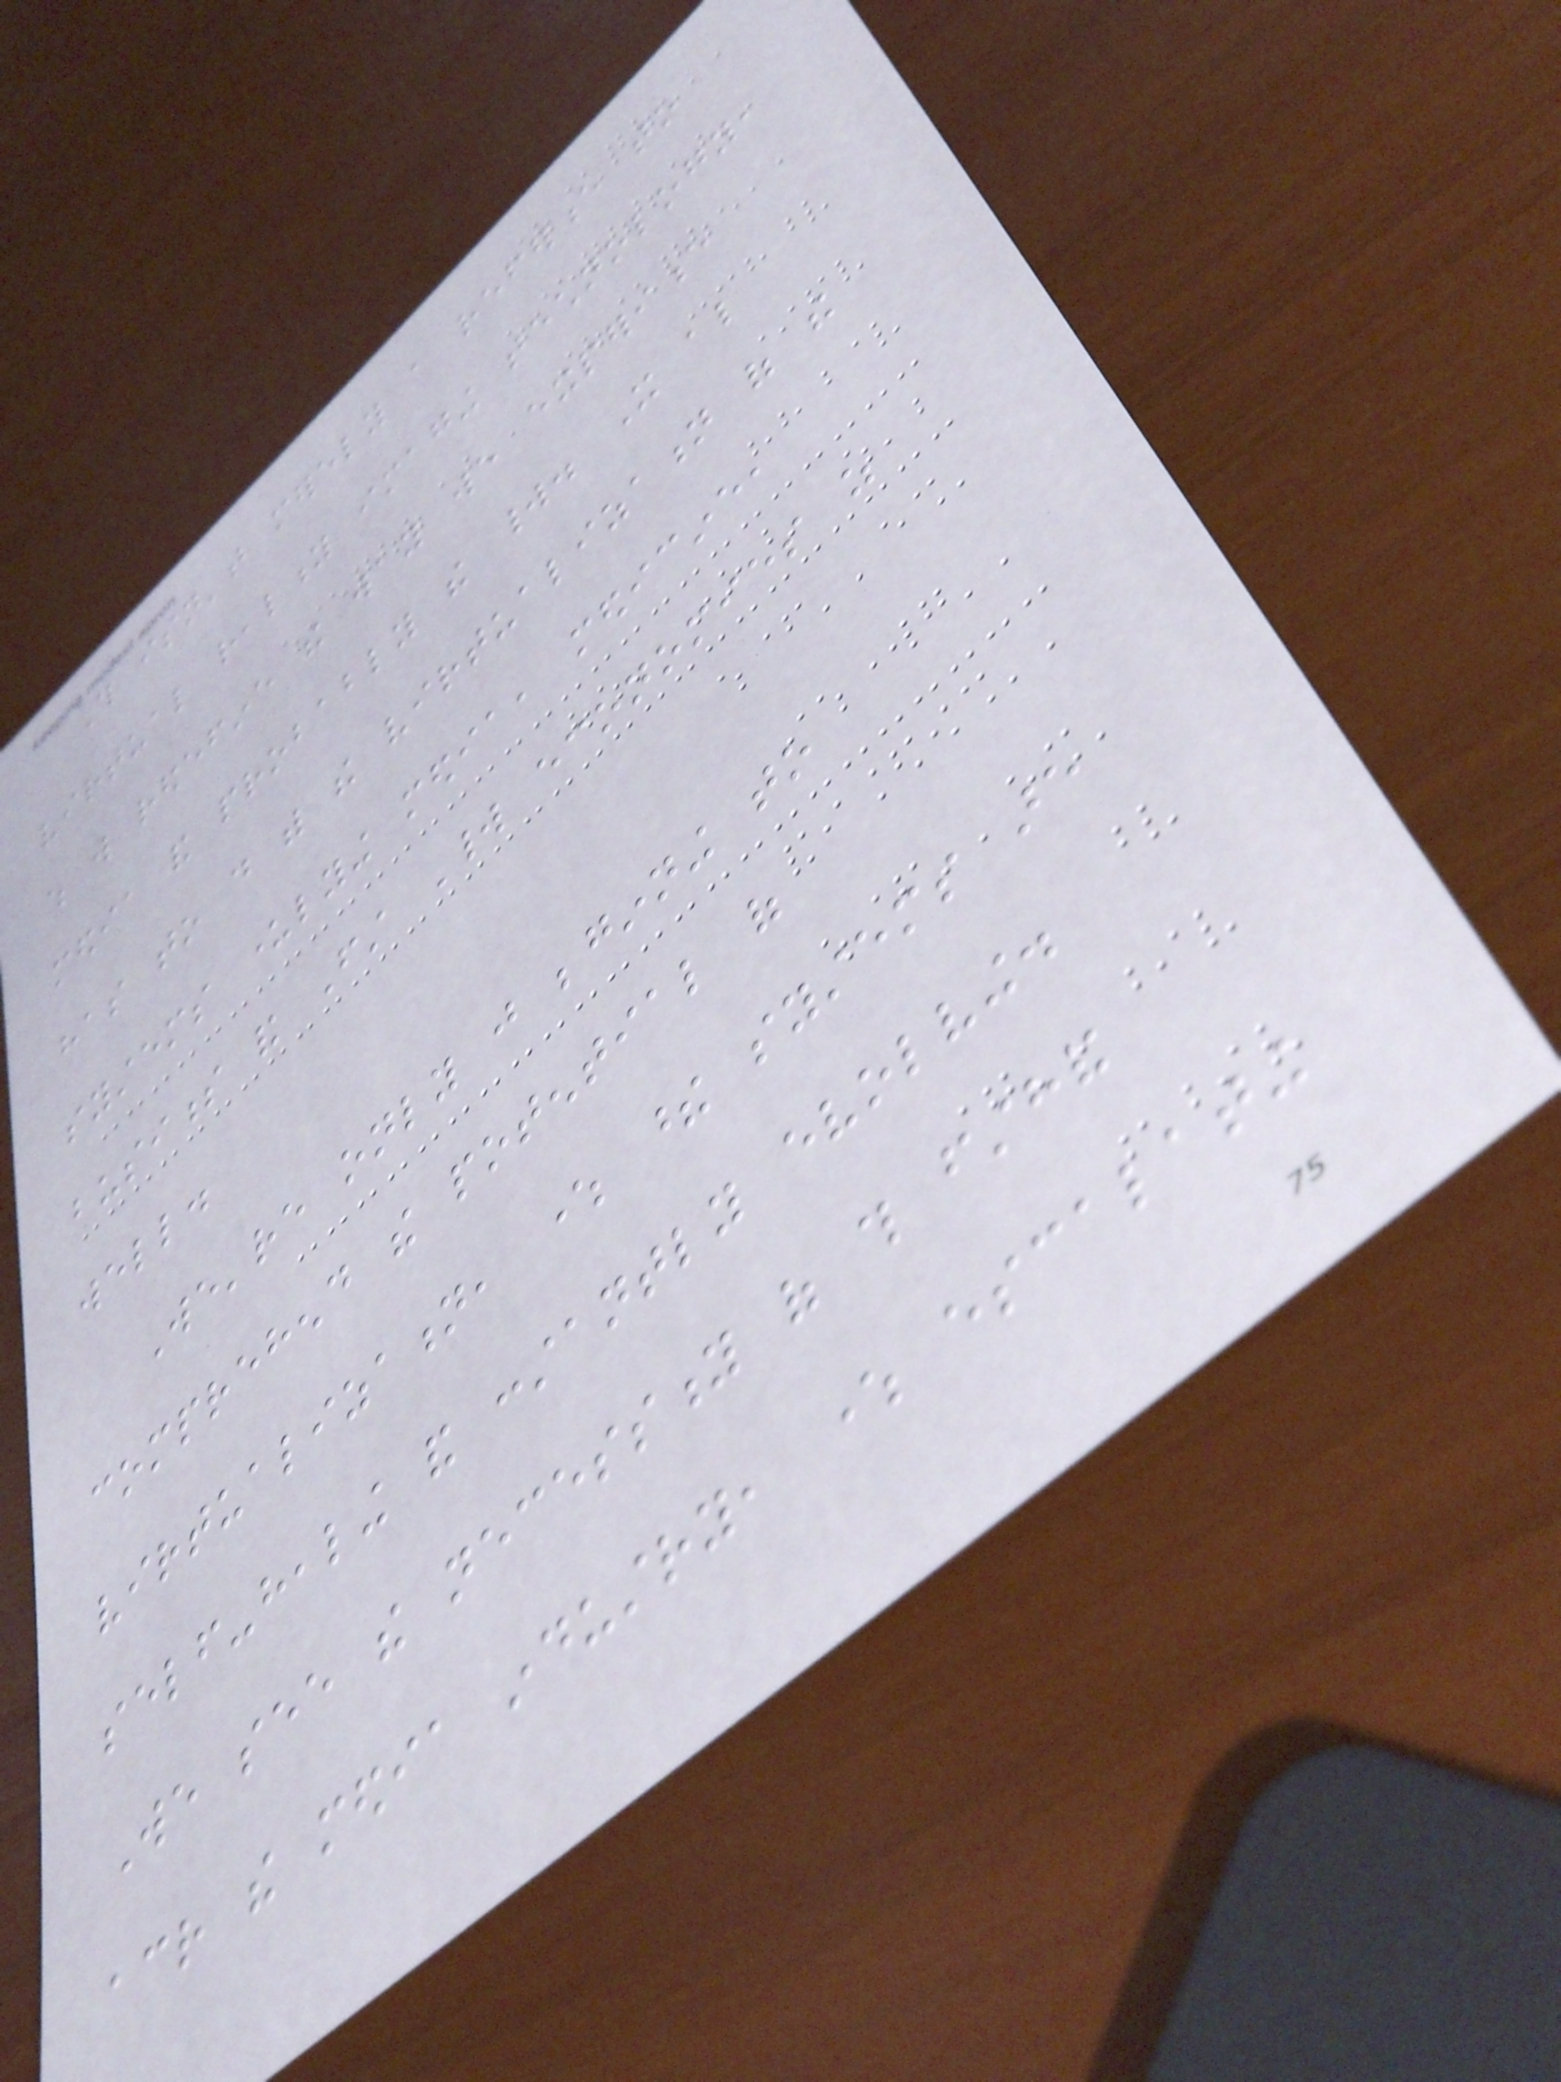This isn't merely a reference to
virtual reality imaging technology,
which will redefine the way we experience
media and probably the world. It also
has to do with the virtualization of the
systems underlying media, medicine,
business and First World economies as
well.
We're only just beginning to
comprehend the potential of
virtualization, where these systems are
self-healing and constantly evolving.
We see the necessity of this firsthand
across the media industry, where escalating
